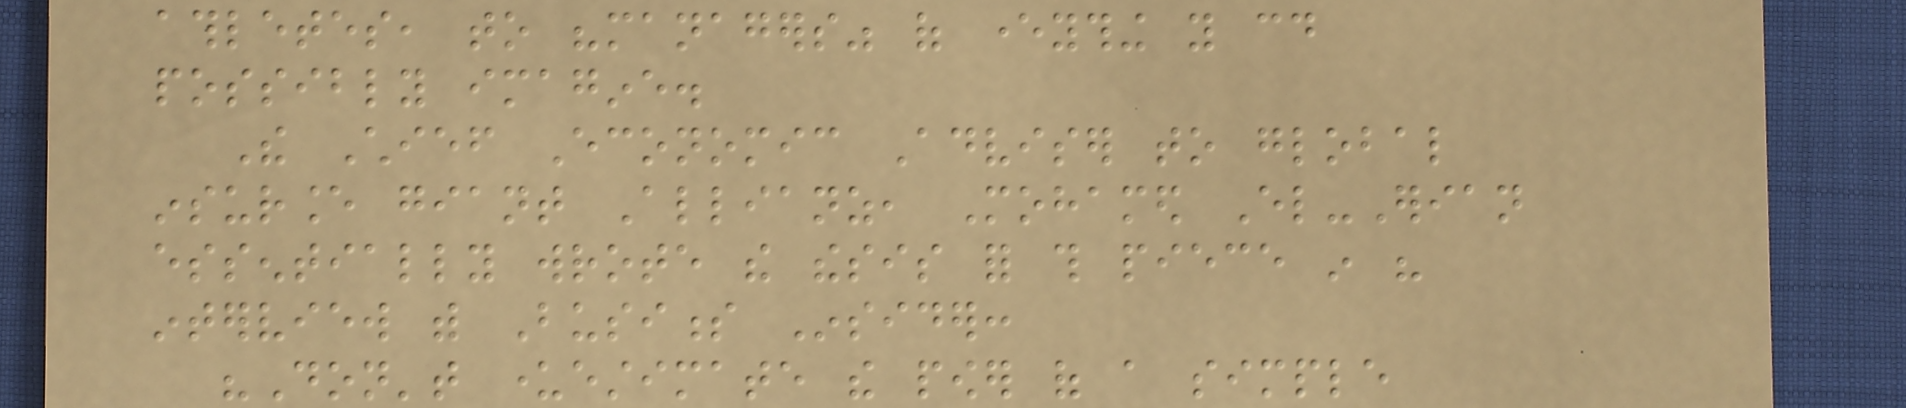athletes, to "managers" of everything you could
possibly imagine.
The Chief Economic Adviser to global
insurance giant Allianz, Mohamed El-Erian
essentially wrote the thesis for this piece in his
interview with Business Insider:
"Don't underestimate the power of a simple
